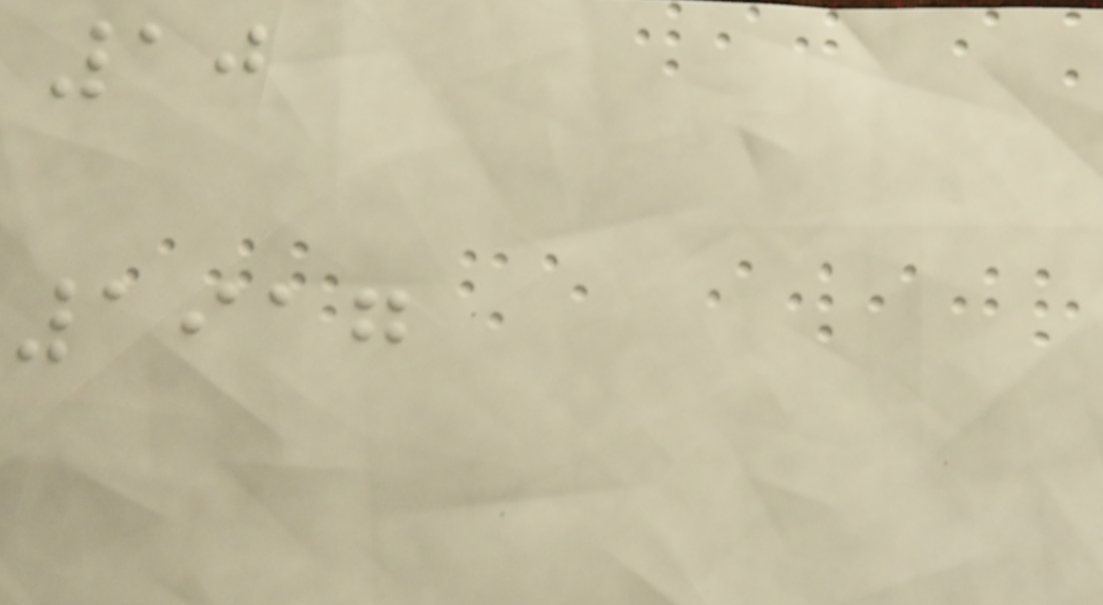10
1917
